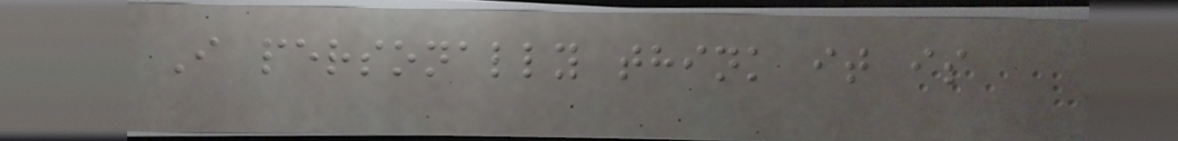I personally think it is
